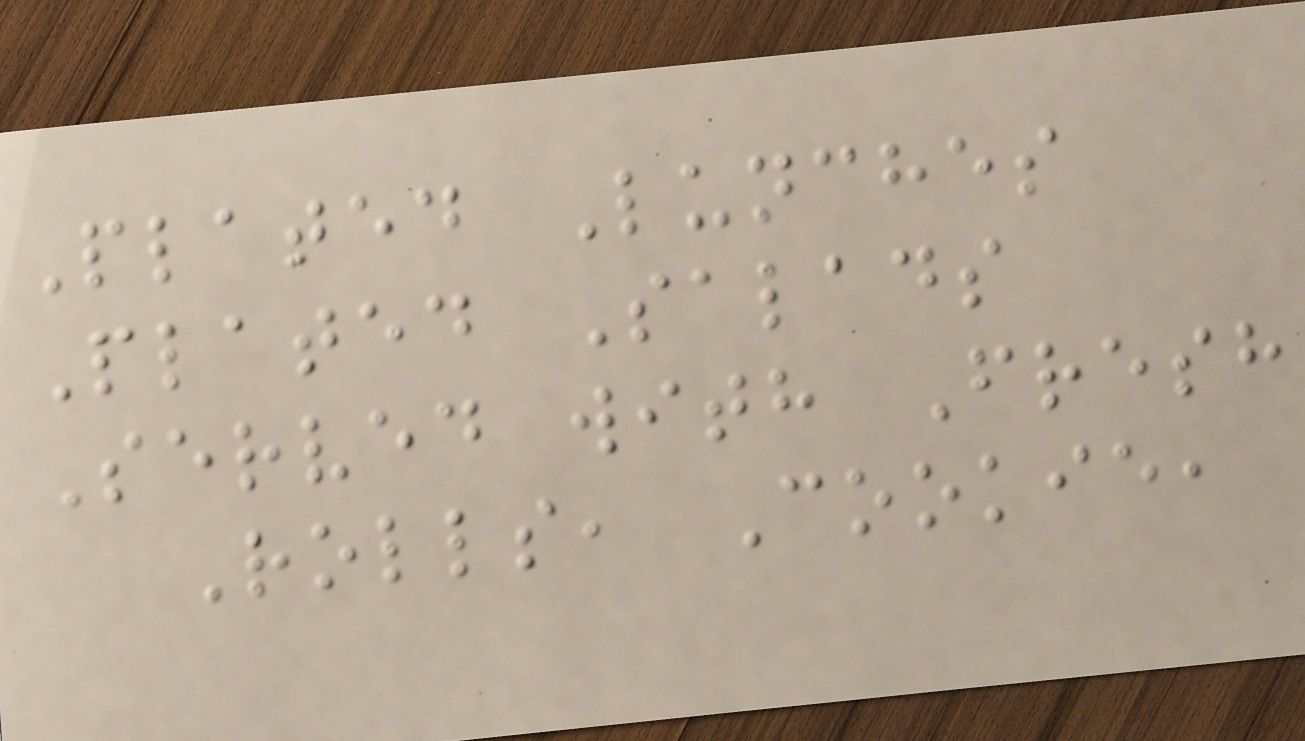Plated Lunches
Plated Salads
Served with Fresh
Rolls, Cookie,
